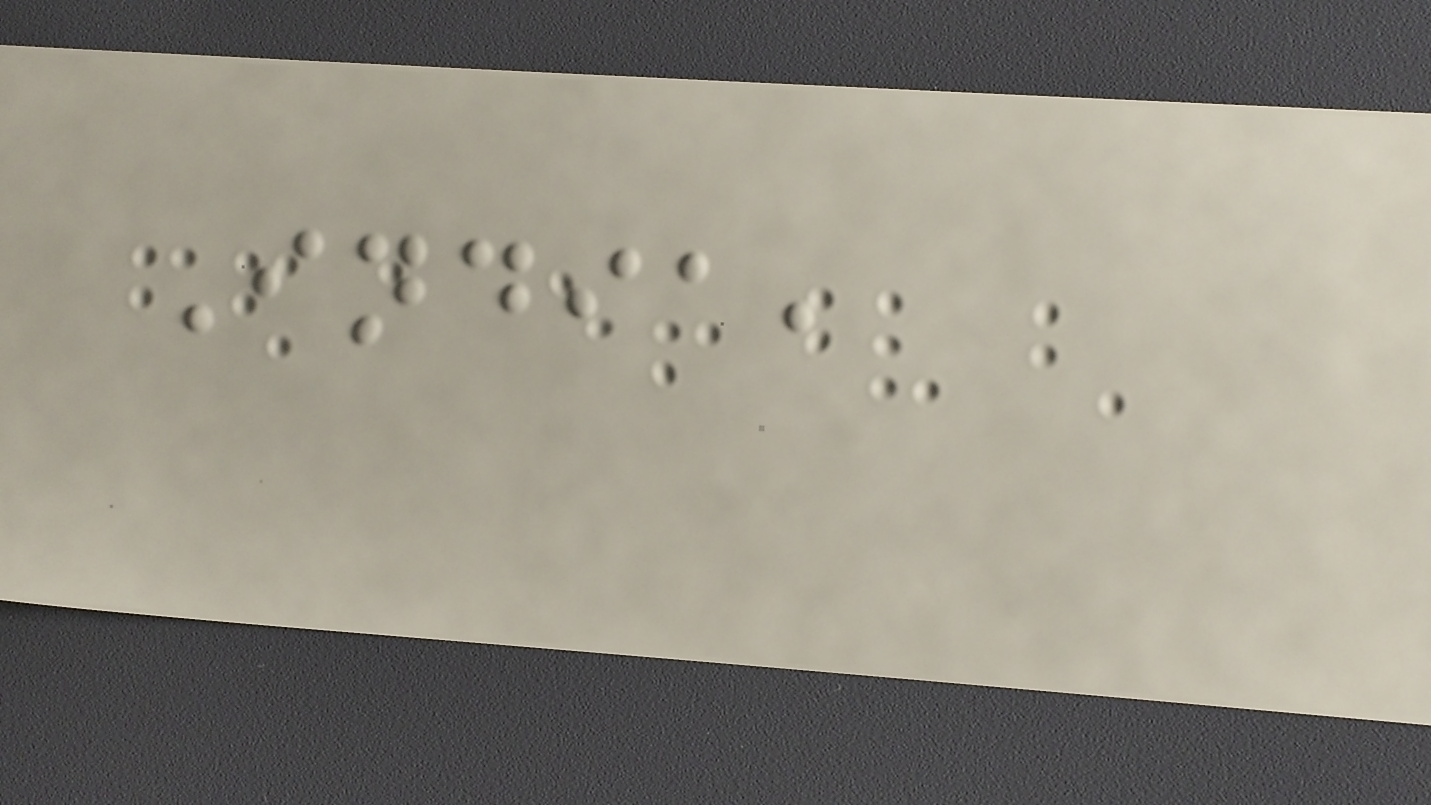India,
